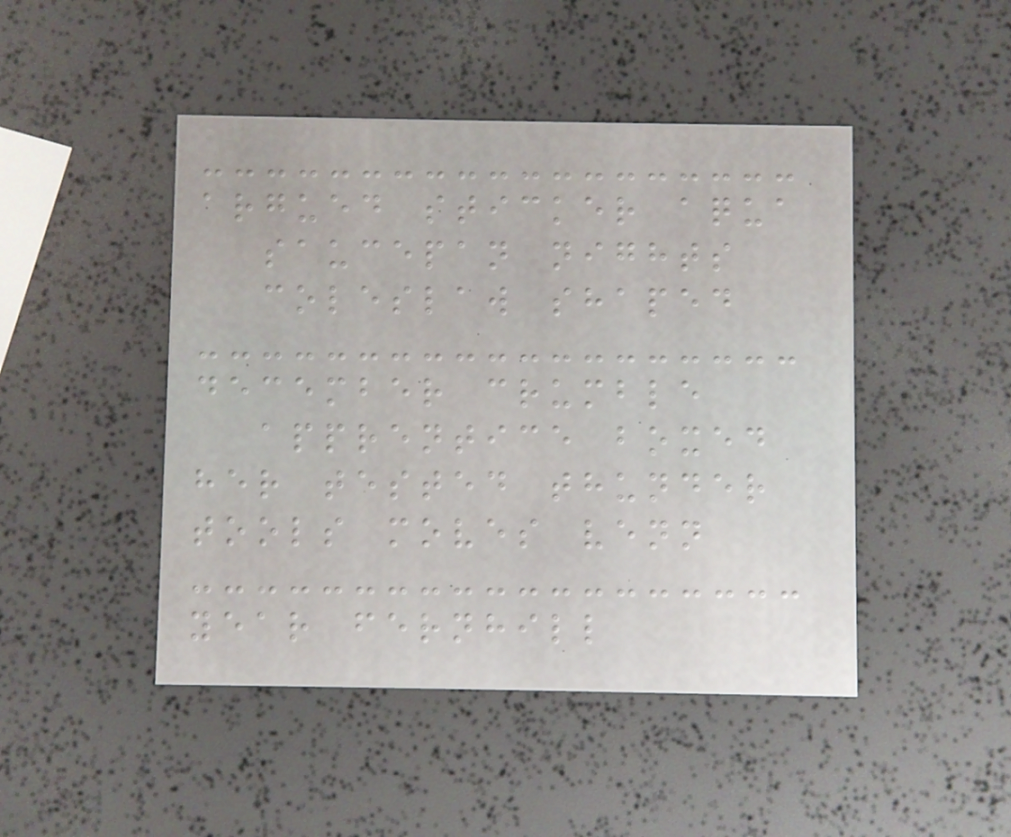argued sticker aqua
saucepan nights
coleslaw shaped
december crumble
apprentice boxed
her tested thunder
tools moves venn
year fernhill
